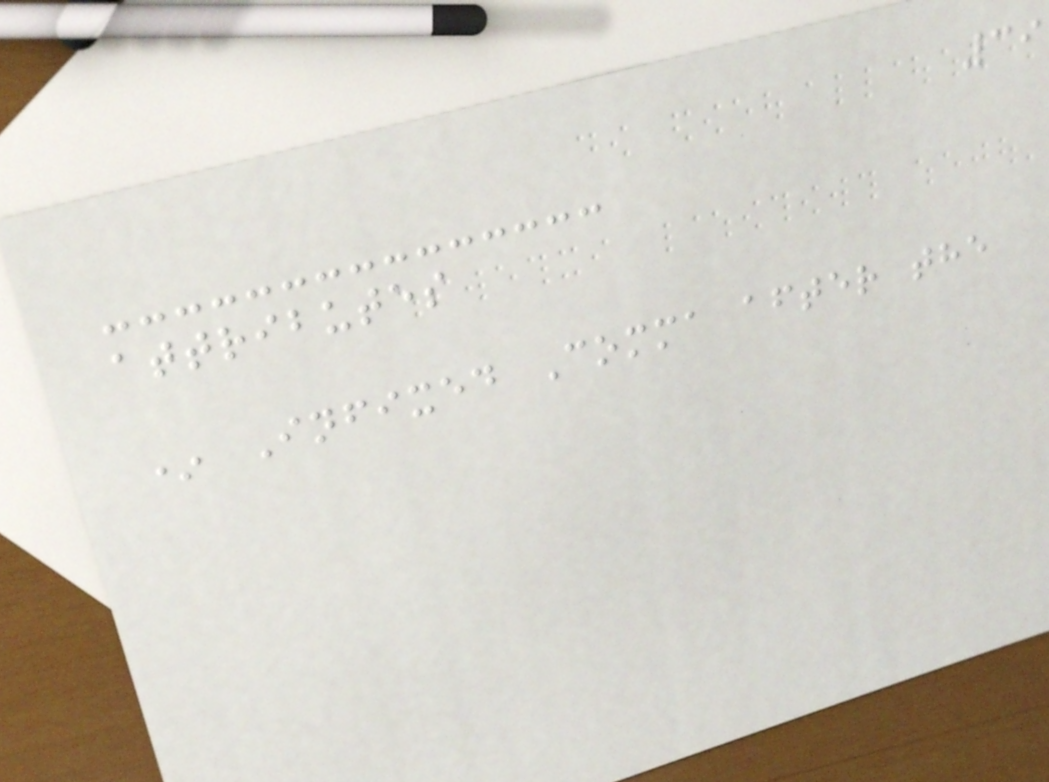39
attributes
* Infixed Comma after the
